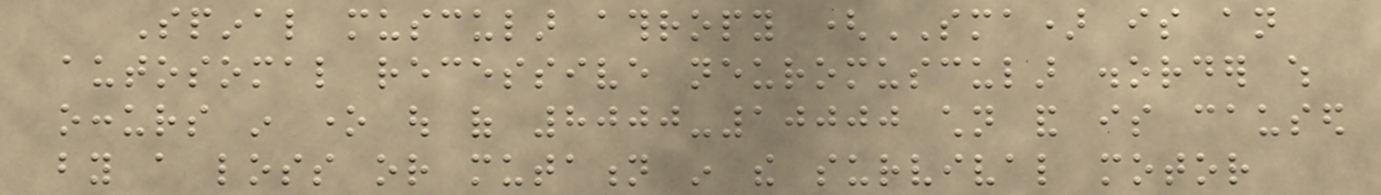Spinal muscular athropy (SMA) is an
autosomal recessive neuromuscular disorder which
occurs in one out of 8000-10000 children and is caused
by a loss or mutation in the survival motor
